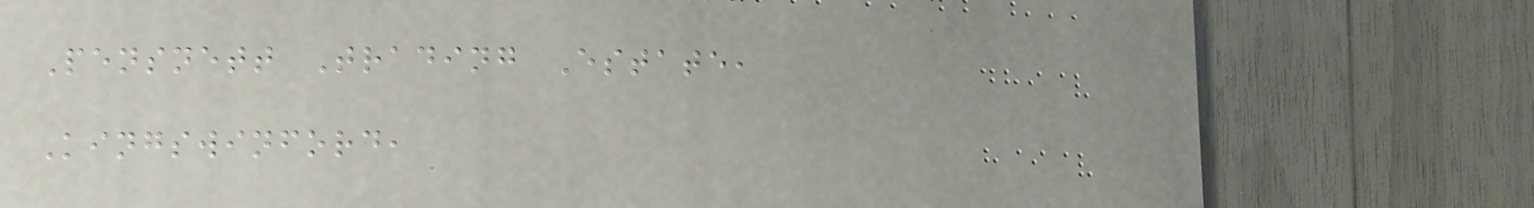Pensnett Trading Estate,
Kingswinford,
